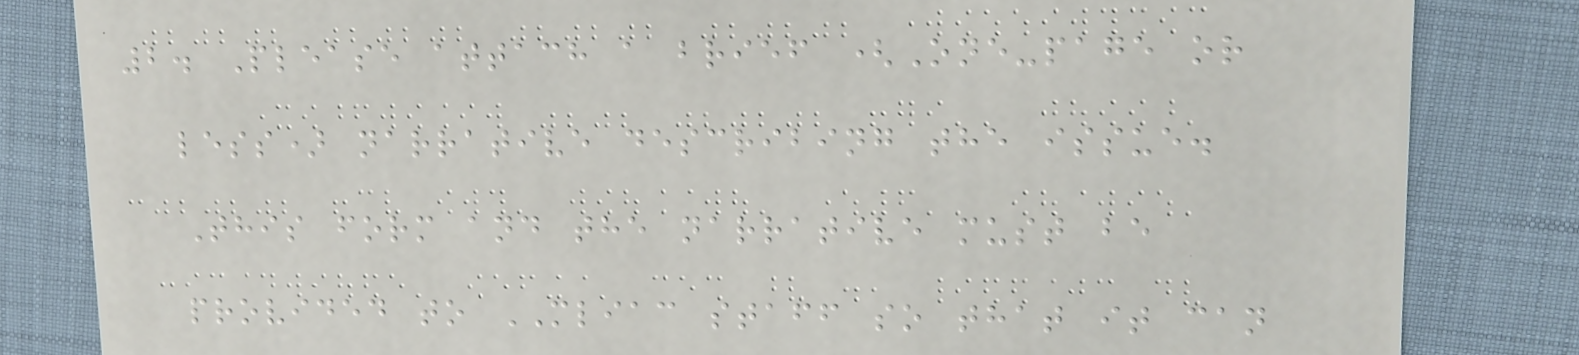2. Please attach a brief (One-page or
less) narrative describing the issue.
This form and the narrative must be
provided to MLIAC staff so that it can
